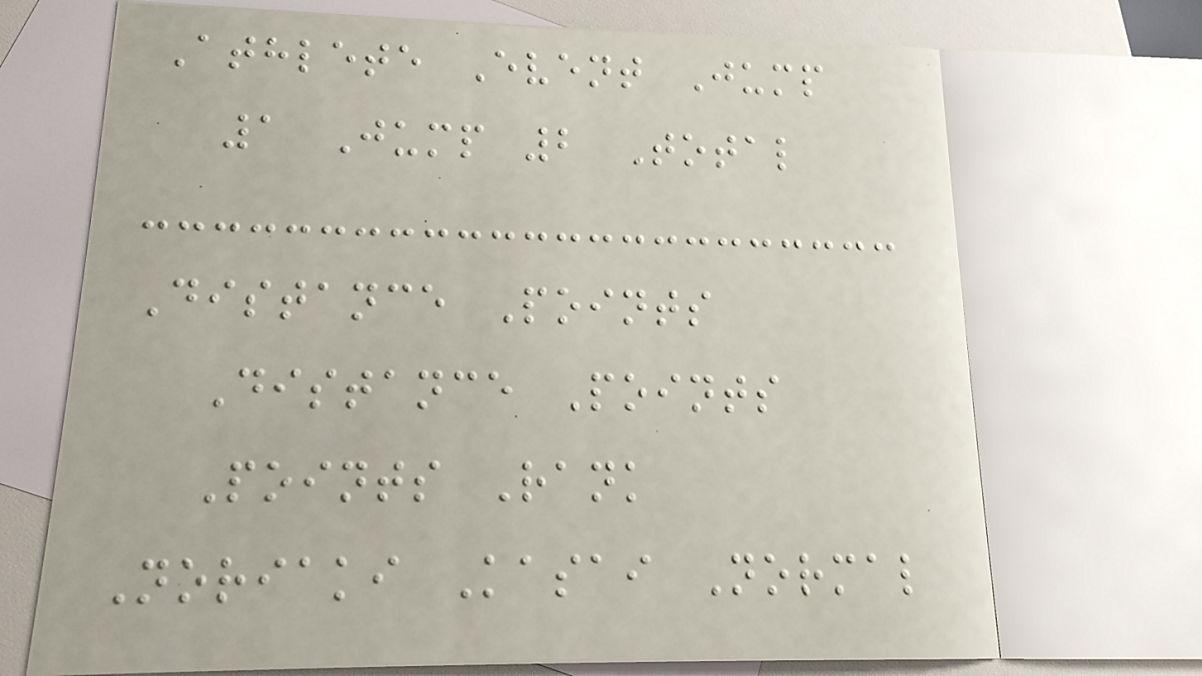Athlete Event Jump
1 Jump 2 Total
Distance Points
Distance Points
Points Rank
Noriaki Kasai Normal
